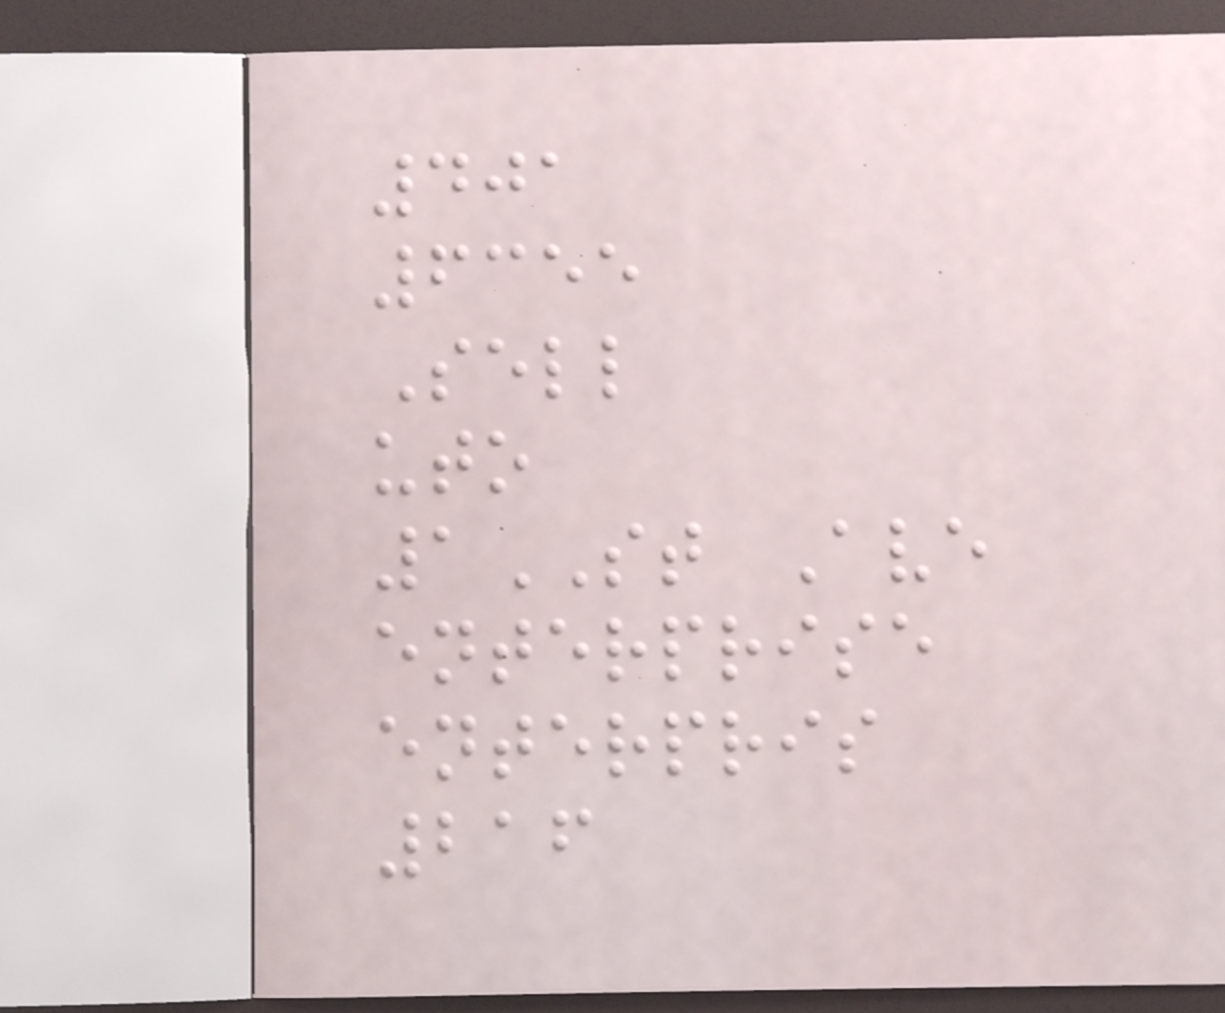401
6355
Sell
uto
1ST Ave
enterprise
enterpris
216
